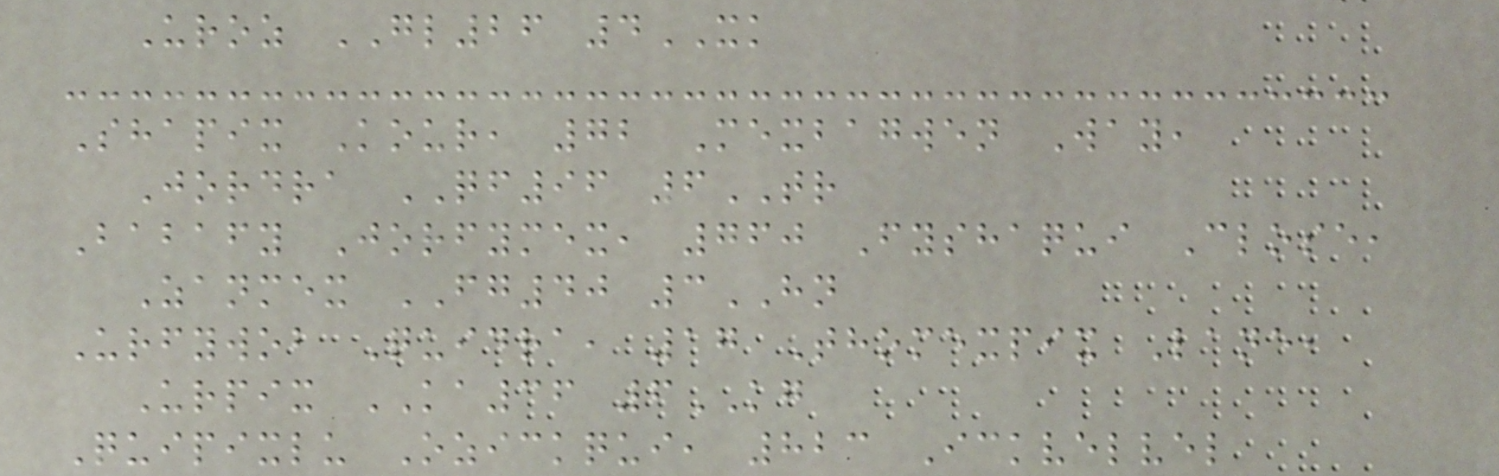Uroz GL26 4XK
Shapix Kour, 72 Mexbagwen Way,
Jordra QF96 6TR
Babafy Jorfymex, 760 Fyshaqui Close,
Zanmex FG40 3HN
Urfywob Quidra, 17 Thomexpix Lane,
Urpix KA36 6KG
Quipixlu Ozickqui, 823 Ickvelvel
